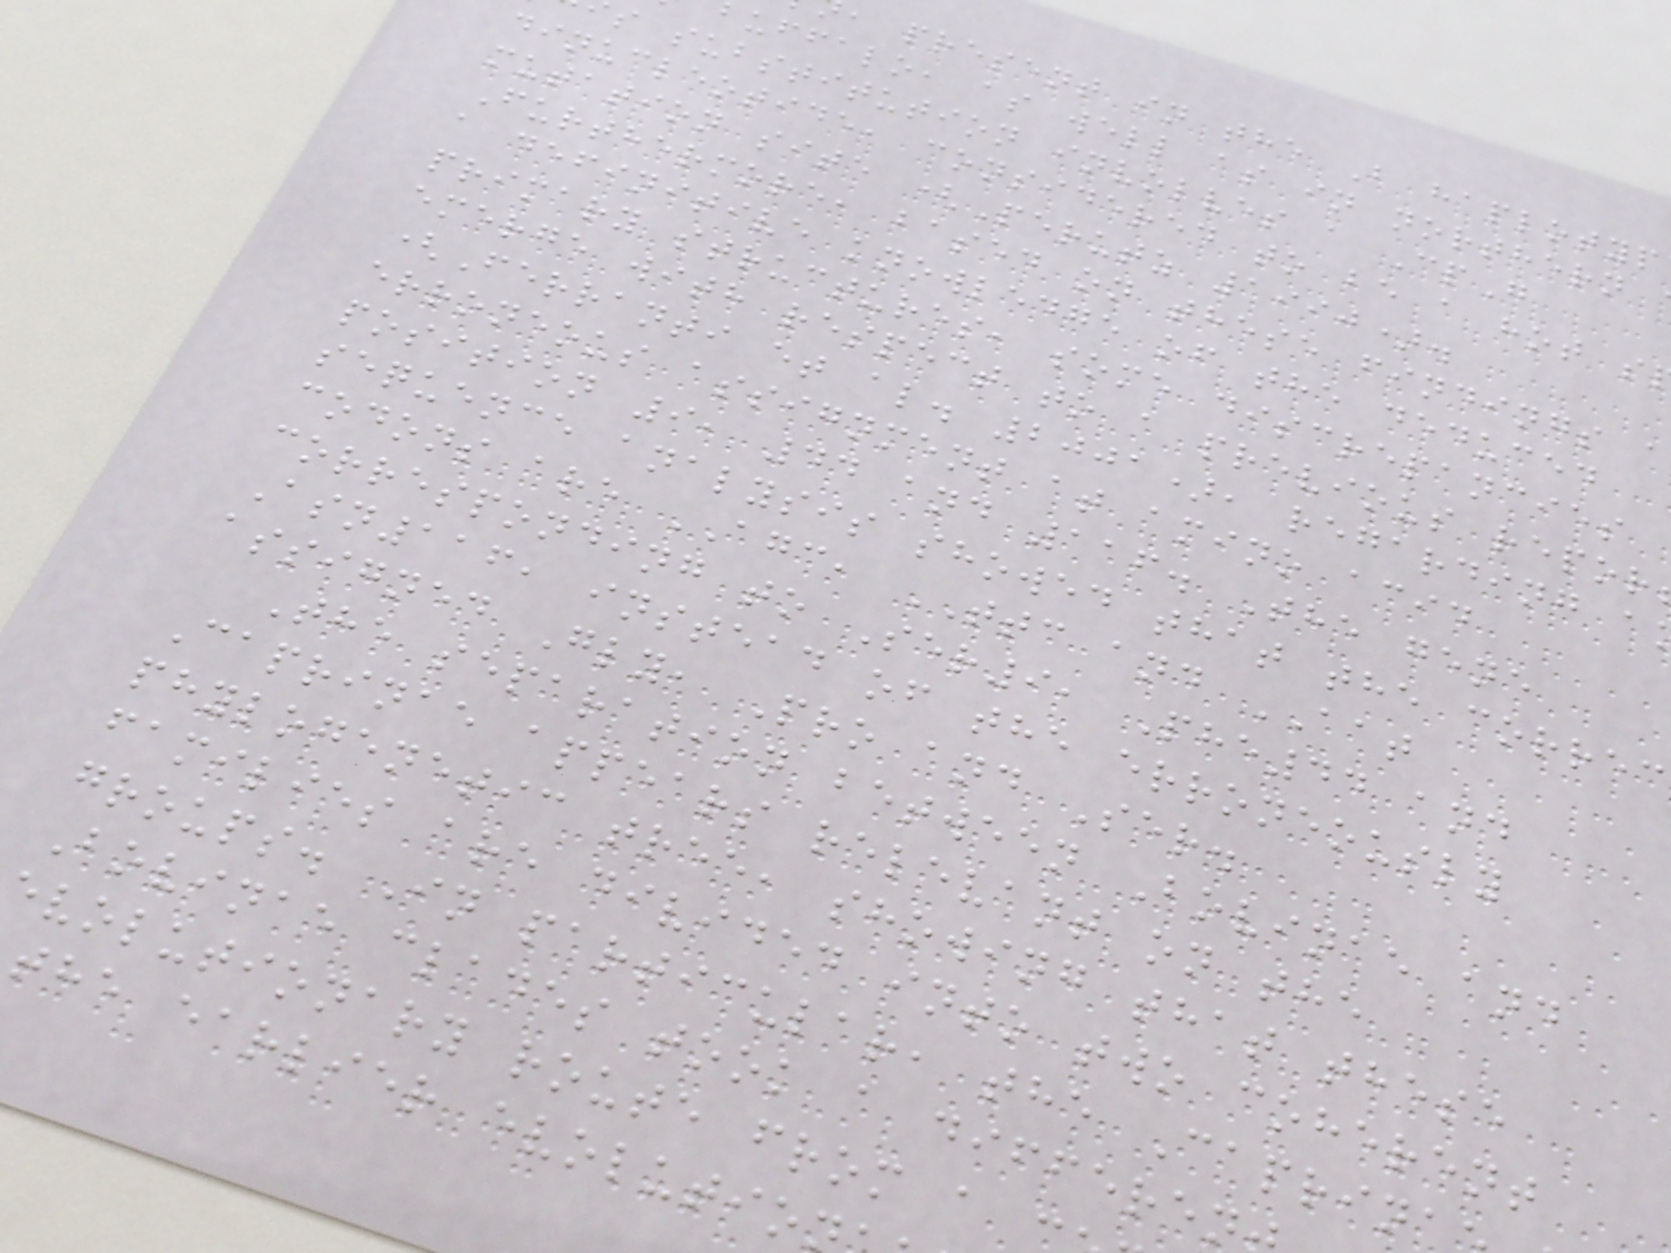, present in the B haplotyp
uffalo, as well as in northern
s substitution involves a CpG
dinucleotide, considered to be a hot s
mutation site (Perutz 1990).
Furthermore, based on these findings a
a definitive knowledge of the deduced
primary structures, some discrepancies
emerge with respect to a previous repor
(Ferranti et al. 2001), regarding a
erroneous assignment at amino acid
position 9, 44 and 116. The gene
sequence analysis showed that the correc
codons are AGC, TTC and AAT
corresponding to Ser9, Phe44 and
Asn116, instead of the erroneously
assigned Gly, Pro and Ser.
The separation between Bovinae and
Caprinae appears relevant on the
phylogenetic tree, showing that these
families are divided into two coherent
groups. In particular, the Caprina
Bovinae clades took a differen
evolutionary route from a
the earlier evolutio
